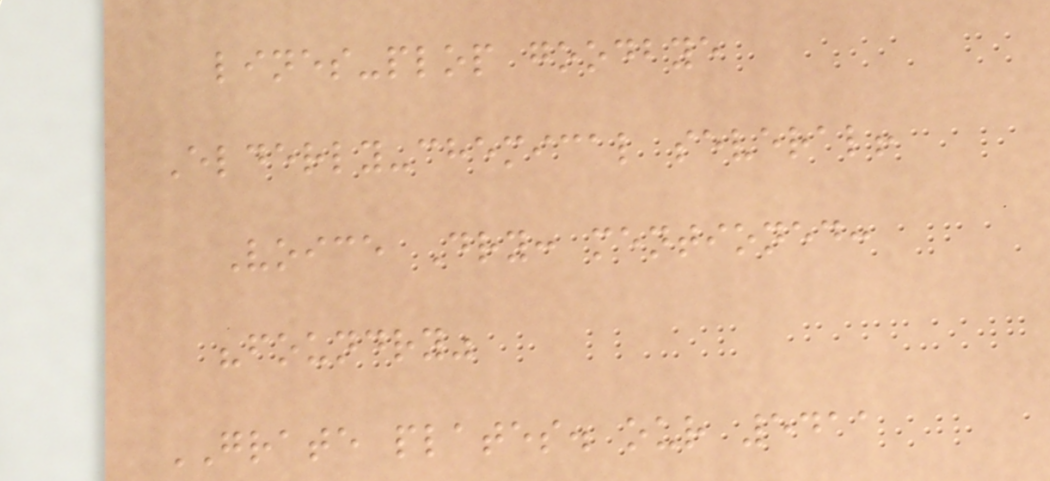lines-plop goodbye
Elderly-chemical several!
Voice Dry: mentioned:
"foundry"
GRATE plates. our 5411
